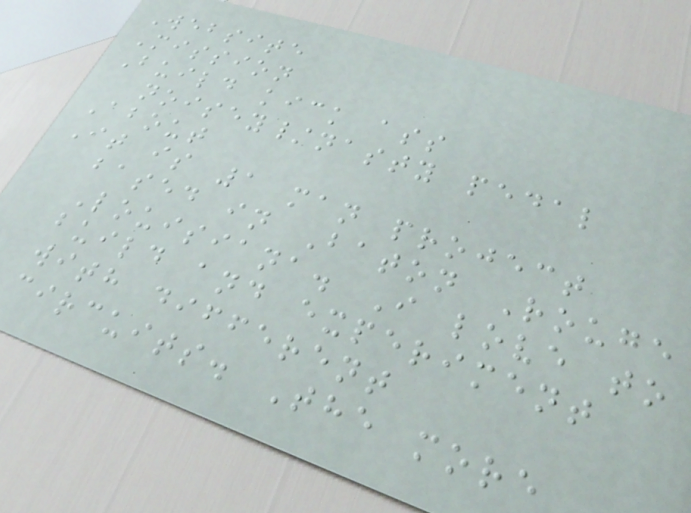Website
Mission
Build kick ass
noisey/nasty pedal
About
It is 1 man project
based in Baton Rouge
Louisiana. I love to
build and experiment
with different
circuits. The more
